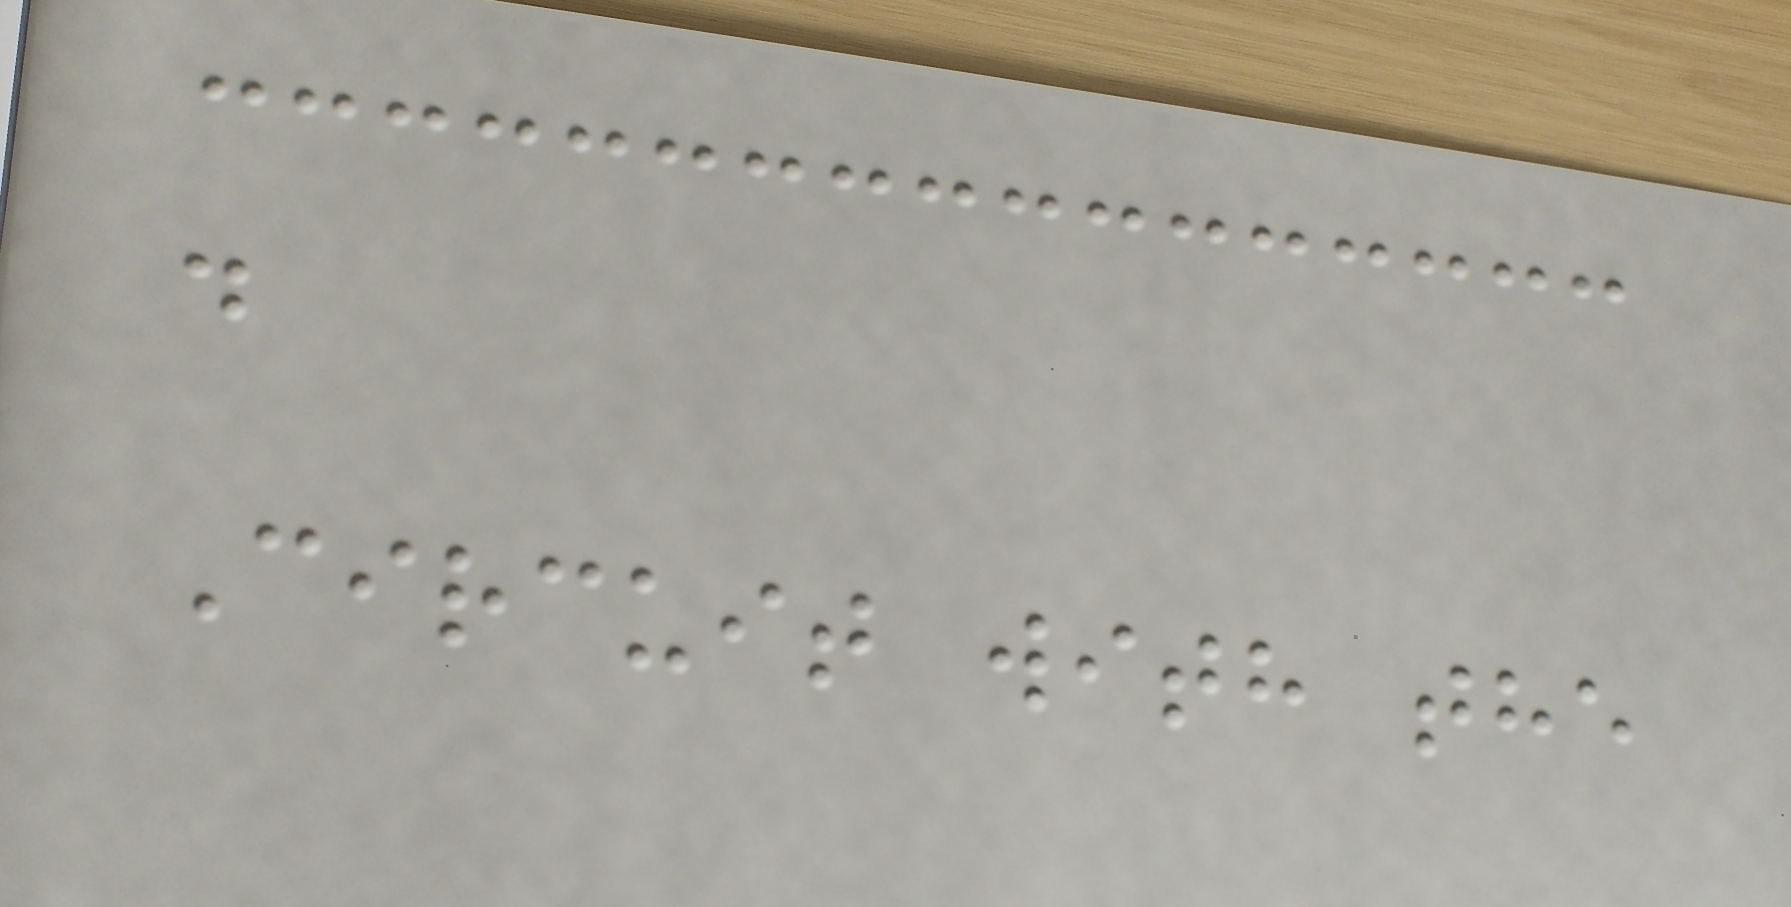.
Circuit with the
